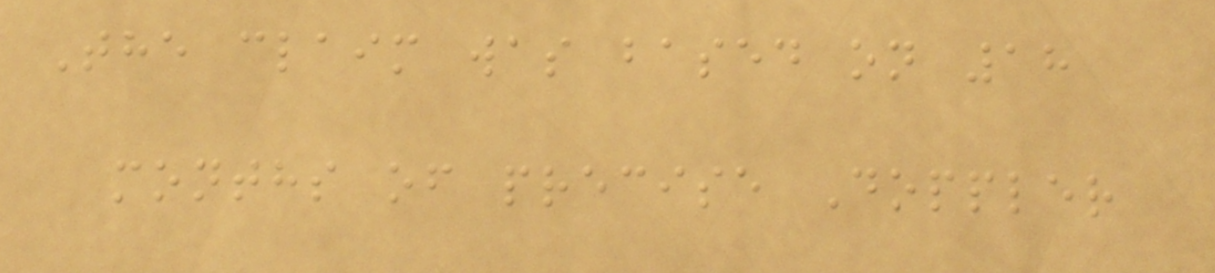The claim was based on 18
months of precise Doppler
